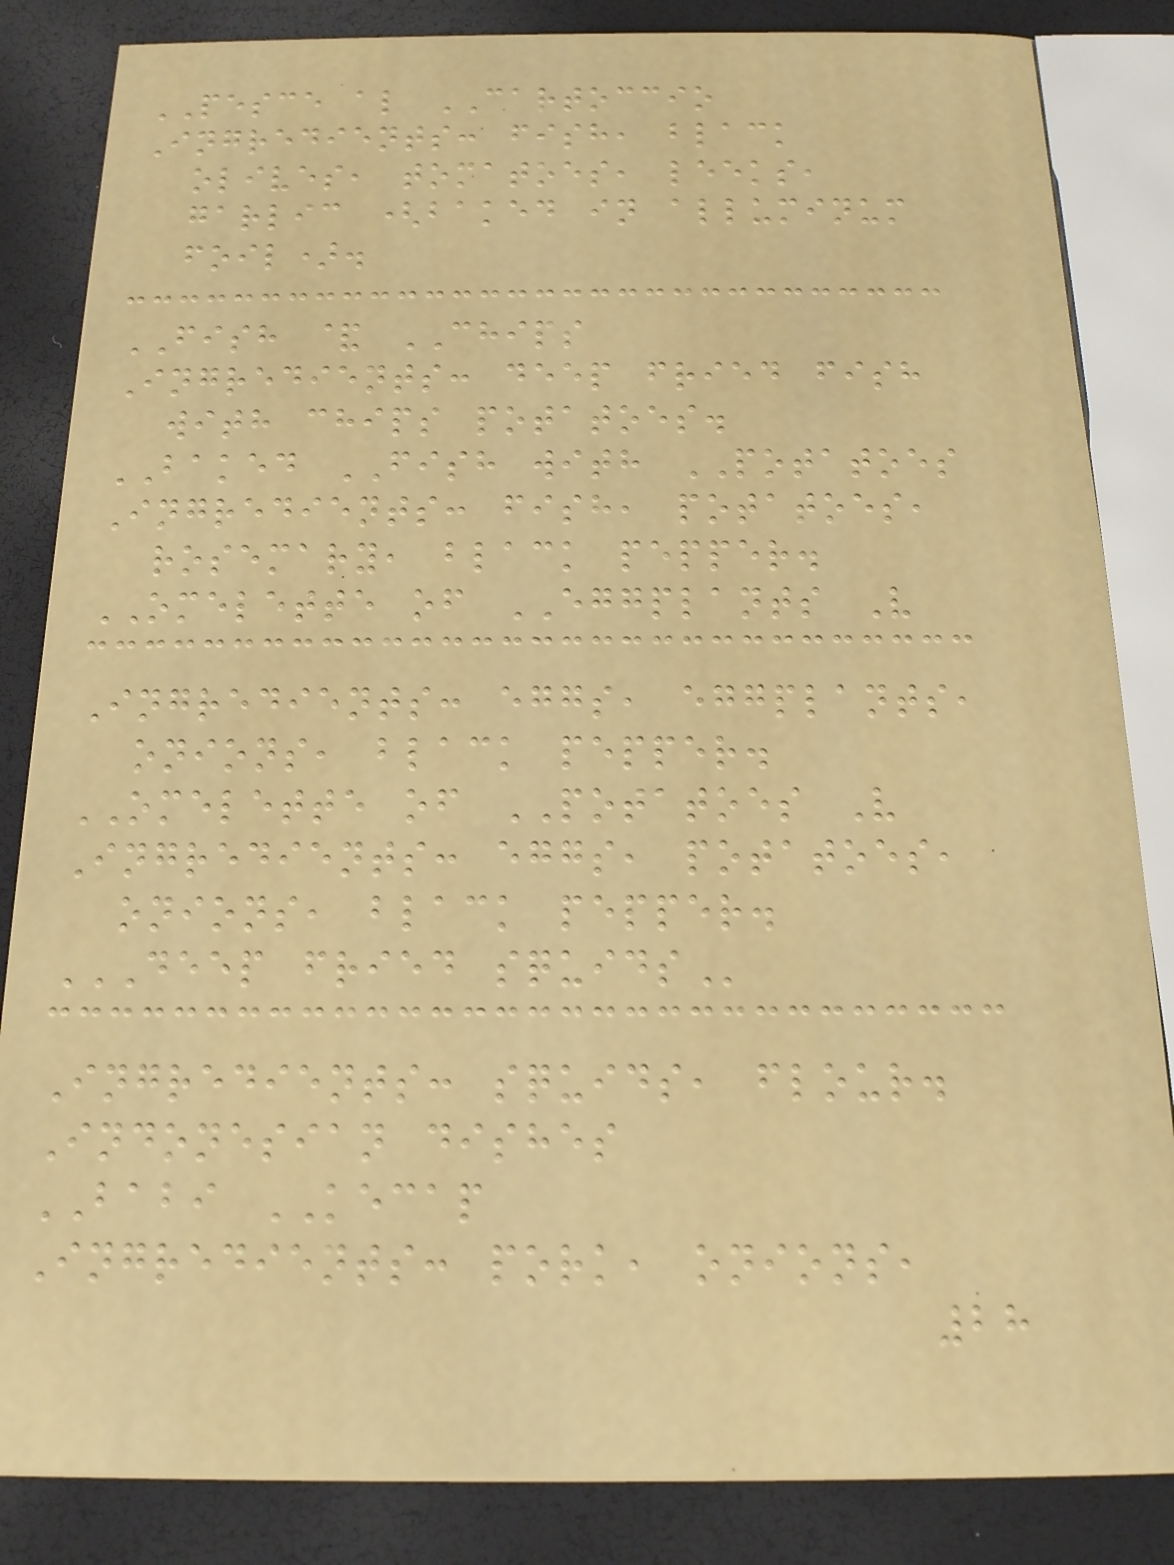PESCE al CARTOCCIO
Ingredients: fish, black
olives, tomatoes, leeks,
garlic (baked in alluminum
foil).
FISH & CHIPS
Ingredients: deep fried fish
with chips potatoes.
BAKED FISH with POTATOES
Ingredients: fish, potatoes,
rosemary, black pepper.
OMELETTE of EGGPLANTS V
Ingredients: eggs, eggplants,
onions, black pepper.
OMELETTE of POTATOES V
Ingredients: eggs, potatoes,
onions, black pepper.
DEEP FRIED SQUIDS
Ingredients: squids, flour.
Indonesian dishes
BABI KECAP
Ingredients: pork, onions,
28
